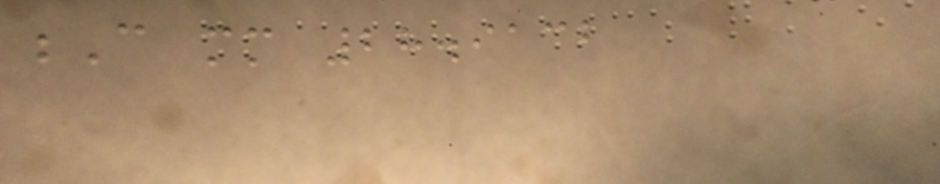C mm 28.9132
